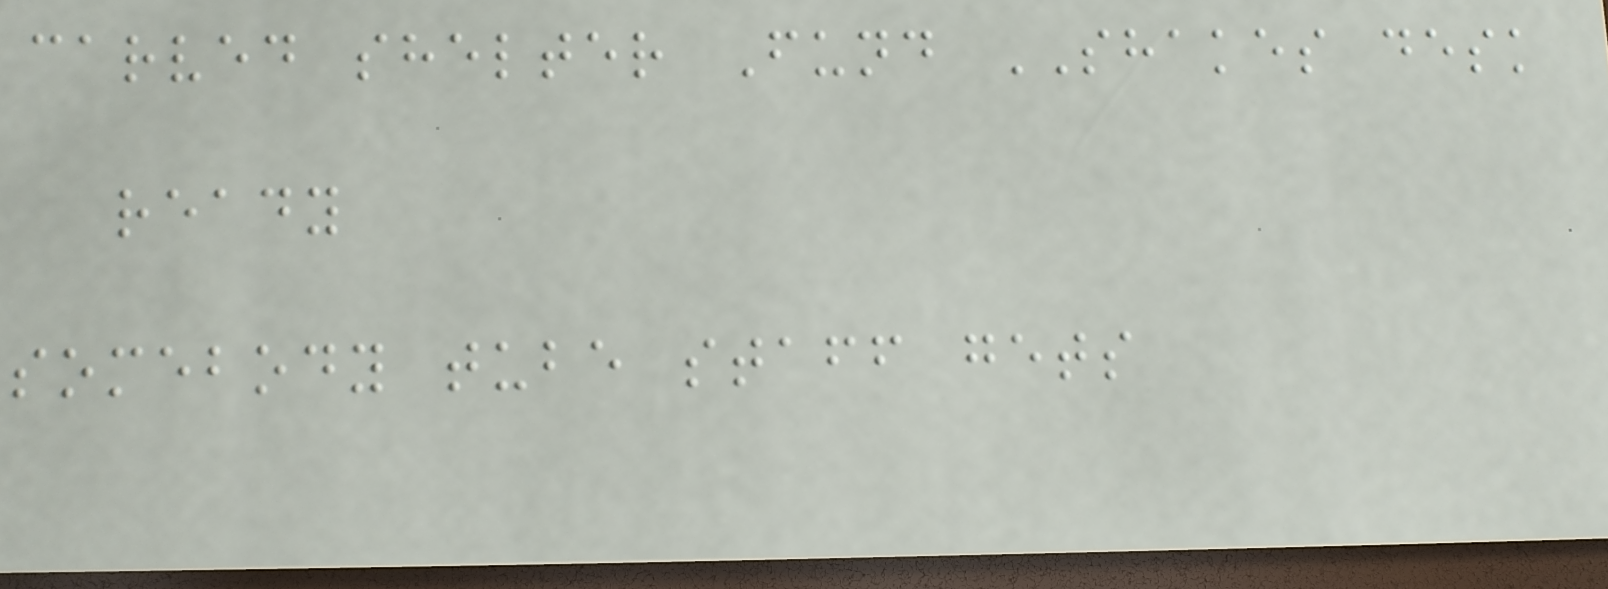carved shelter Fund SHAKES desk
ready
somebody tube staff gets
